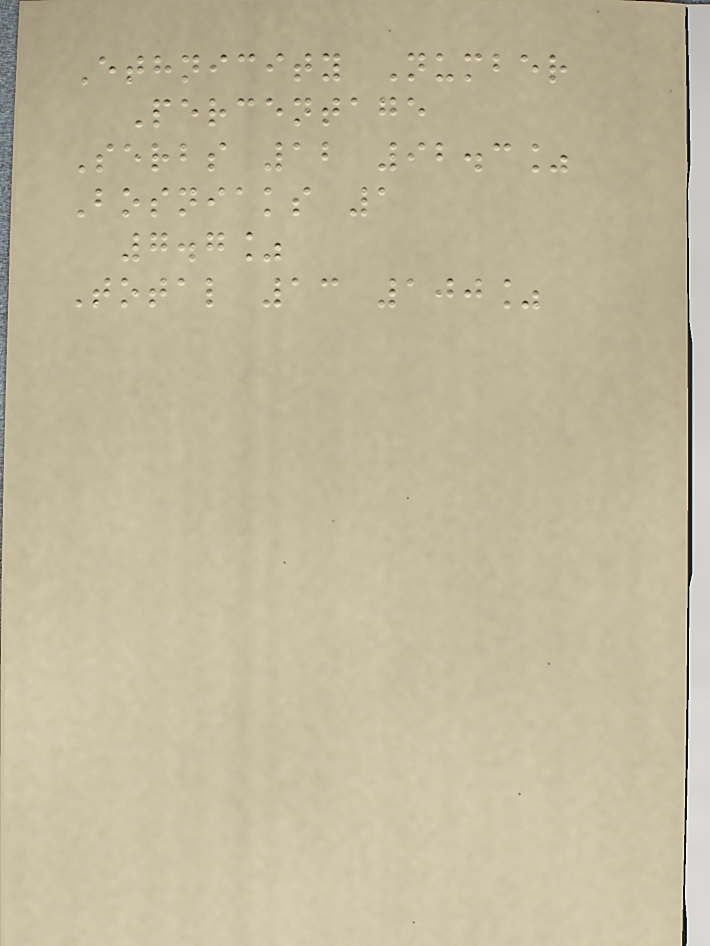Ethnicity Number
Percentage
Serbs 12 92.3%
Bosniaks 1
7.7%
Total 13 100%
